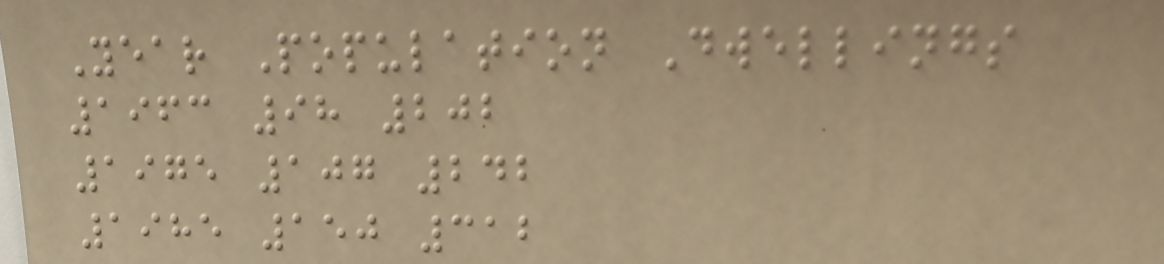Year Population Dwellings
1963 98 202
1975 107 242
1985 150 312
